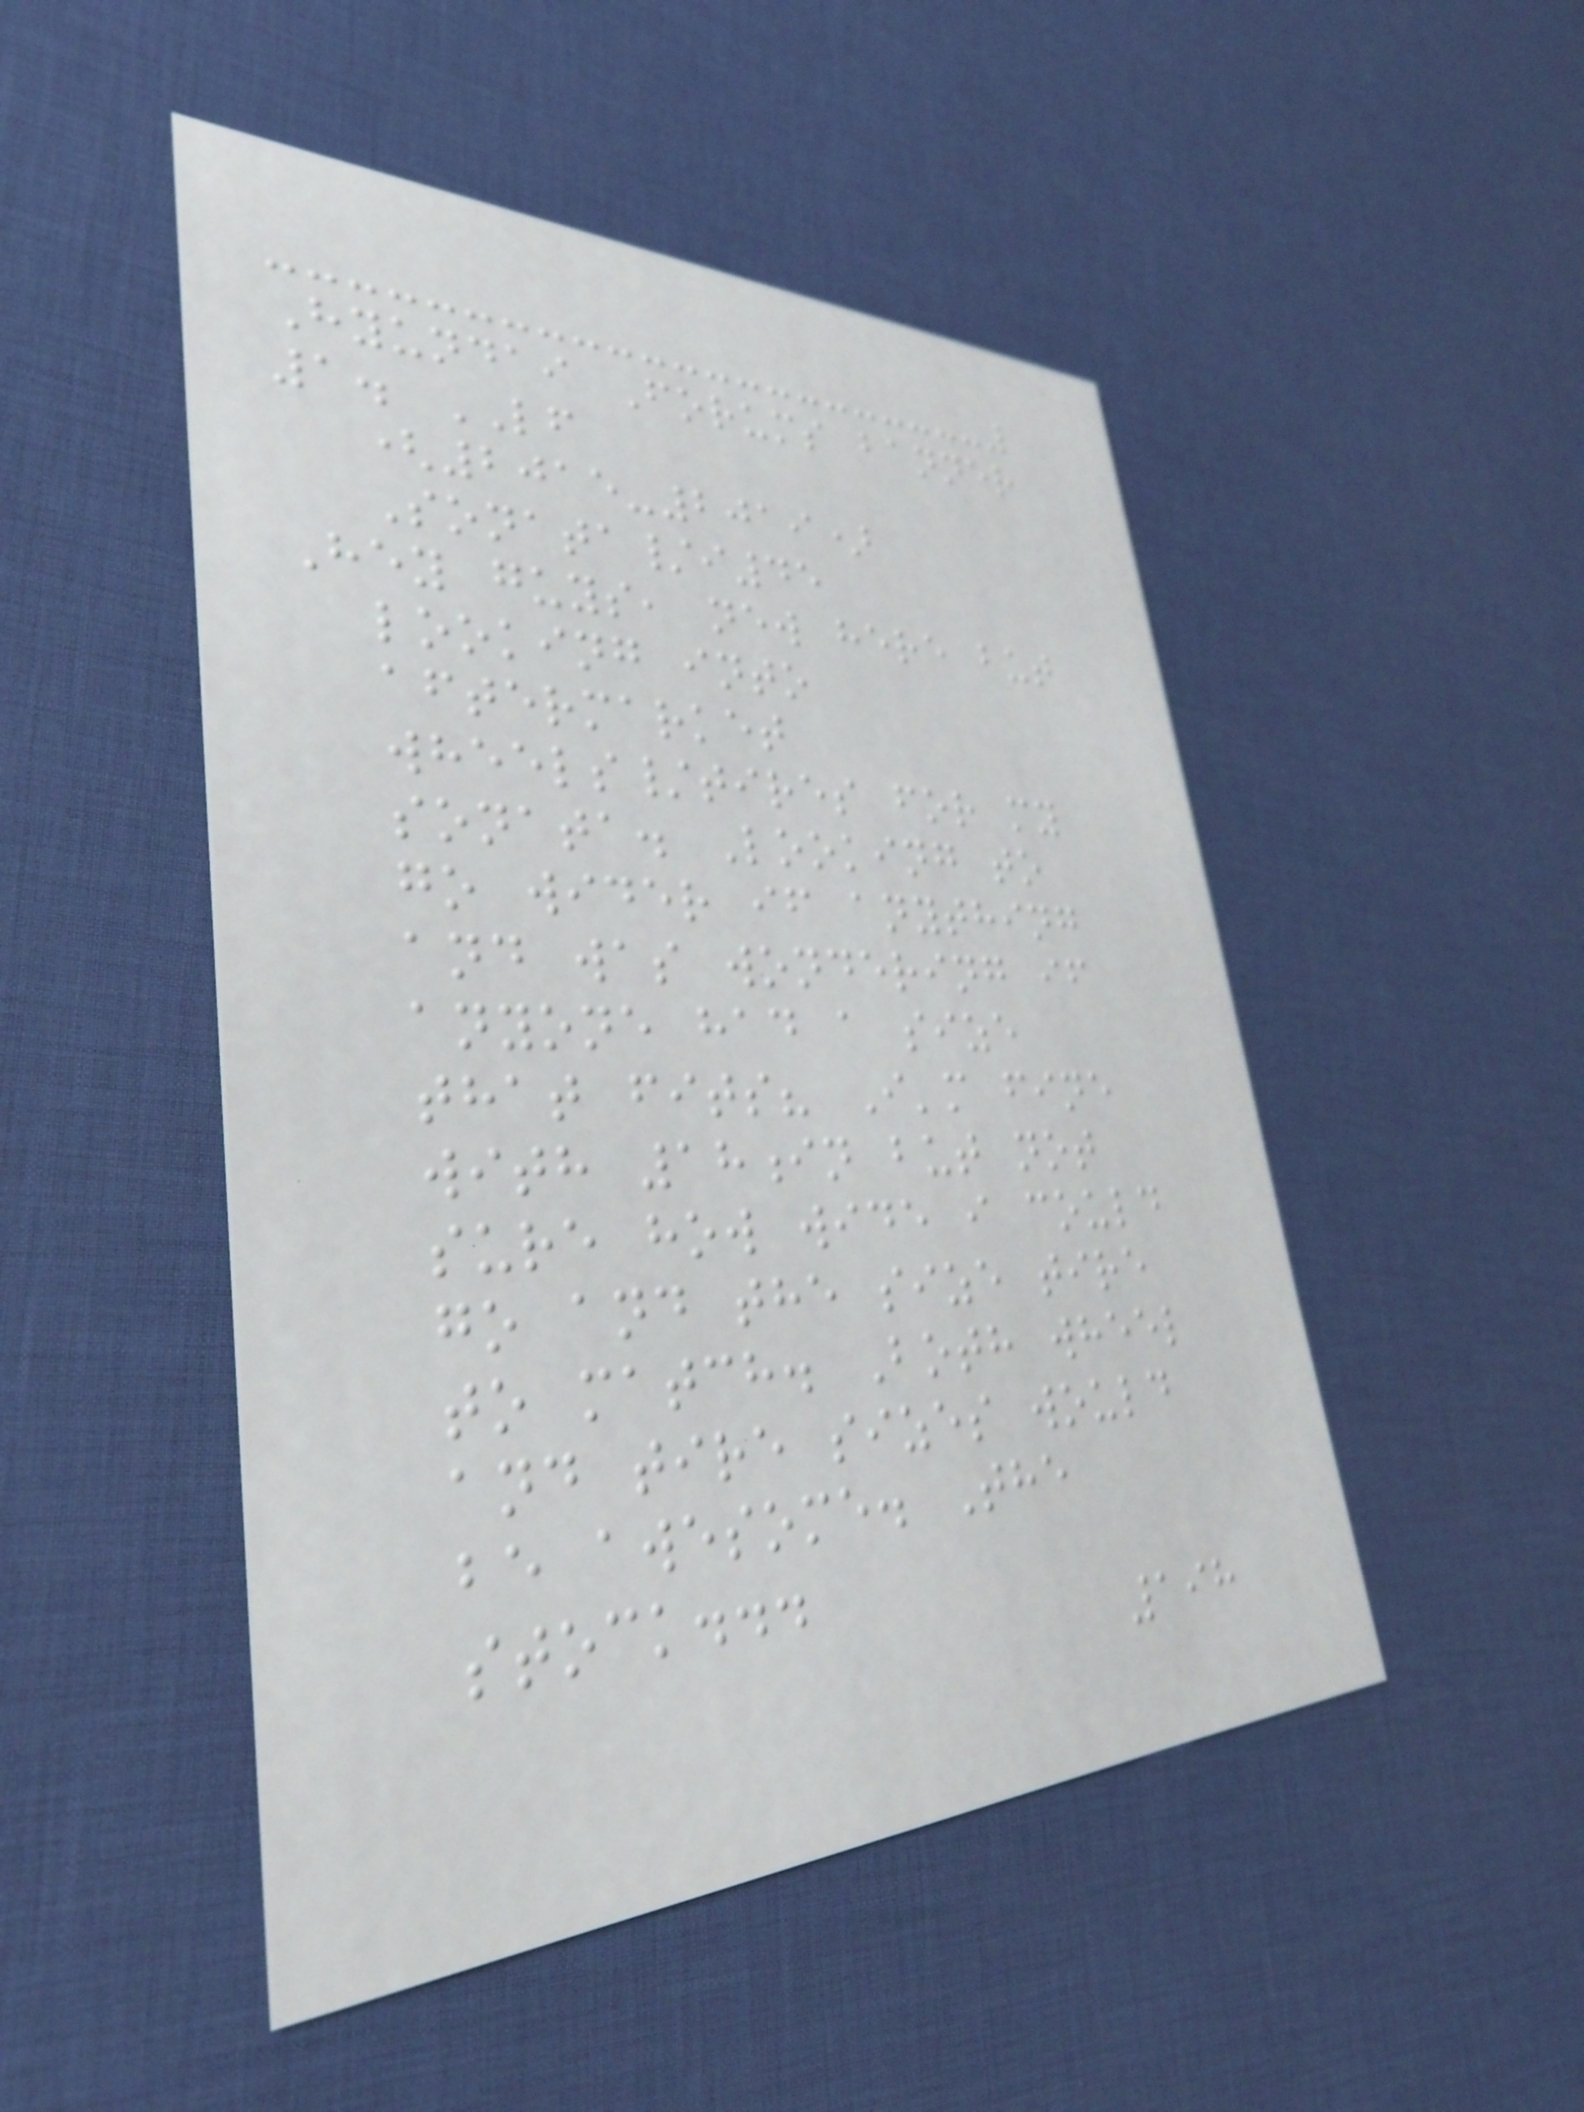Hyundai Forums banner
1. LF
(2015-2019)
Sonata/i45
Hey guys, new here but
looking into
aftermarket
wheels/tires for my
sonata. Looking to
go wider if anything
and was wondering if
anyone had a size
that fits? I'm fine
with 18in but not
sure how wide i could
go and the size tire
to match. Both wheel
and tire sizes would
be awesome. The
stock...
198
